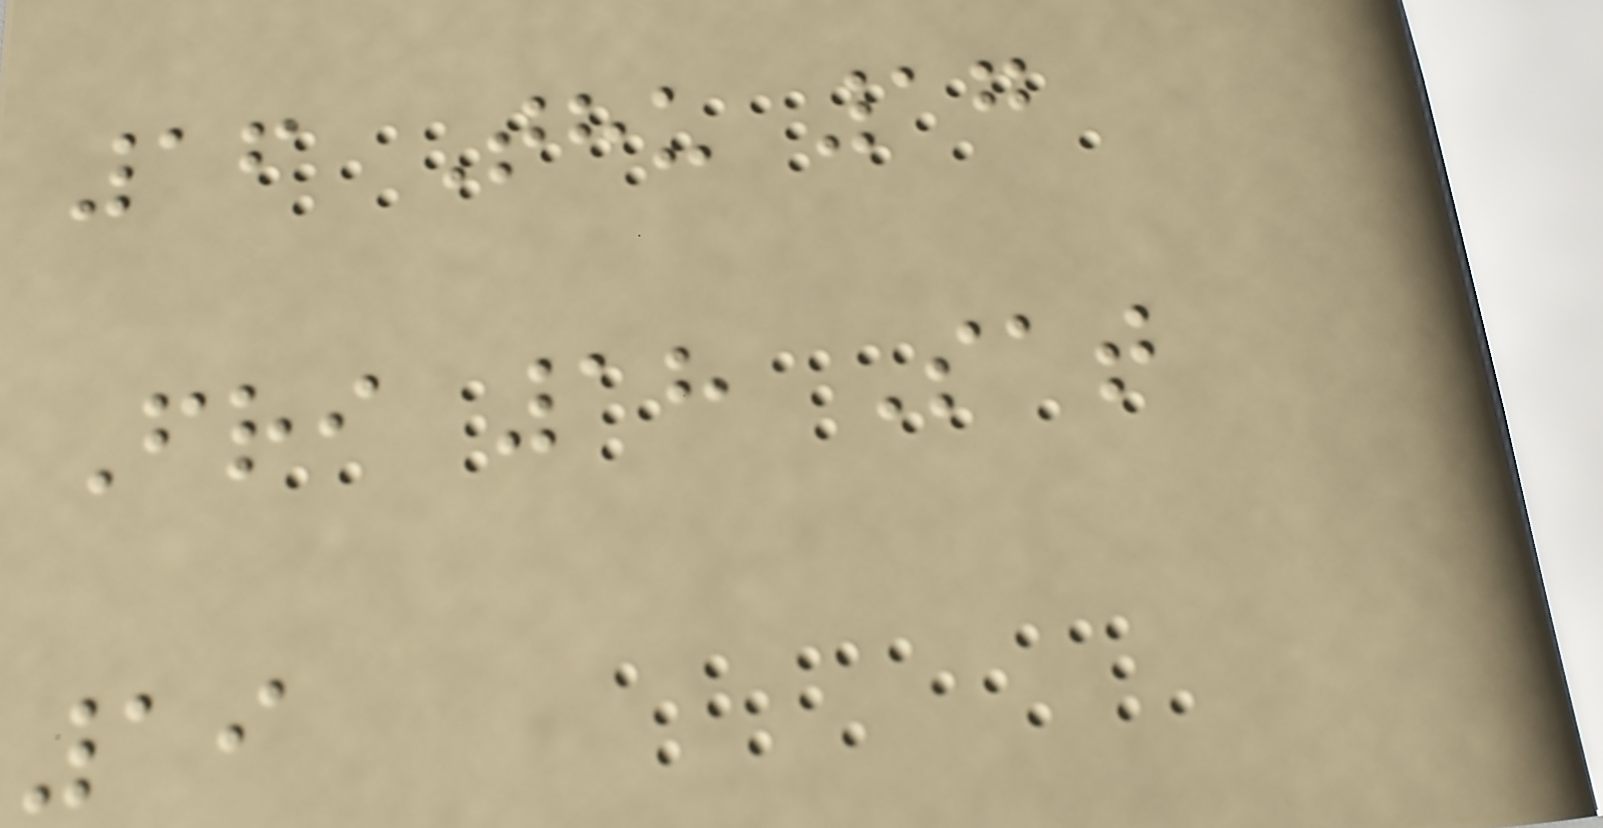16 Thu 17
Fri 18 Sat
19
